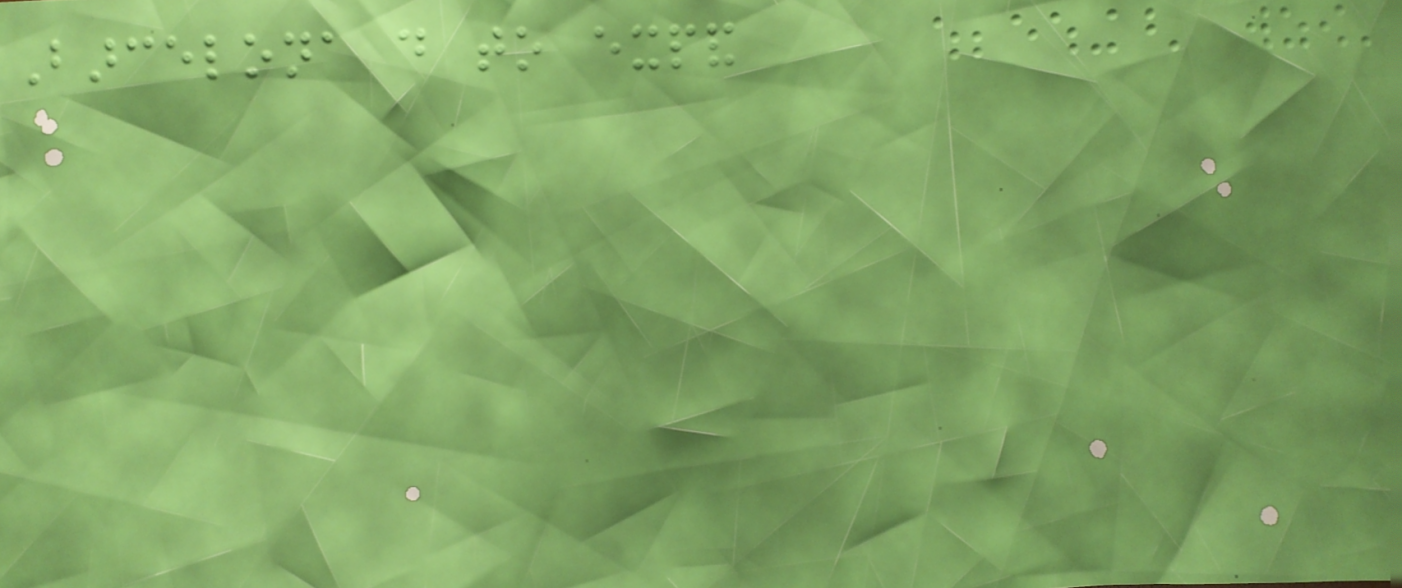Barcelona do to expand
